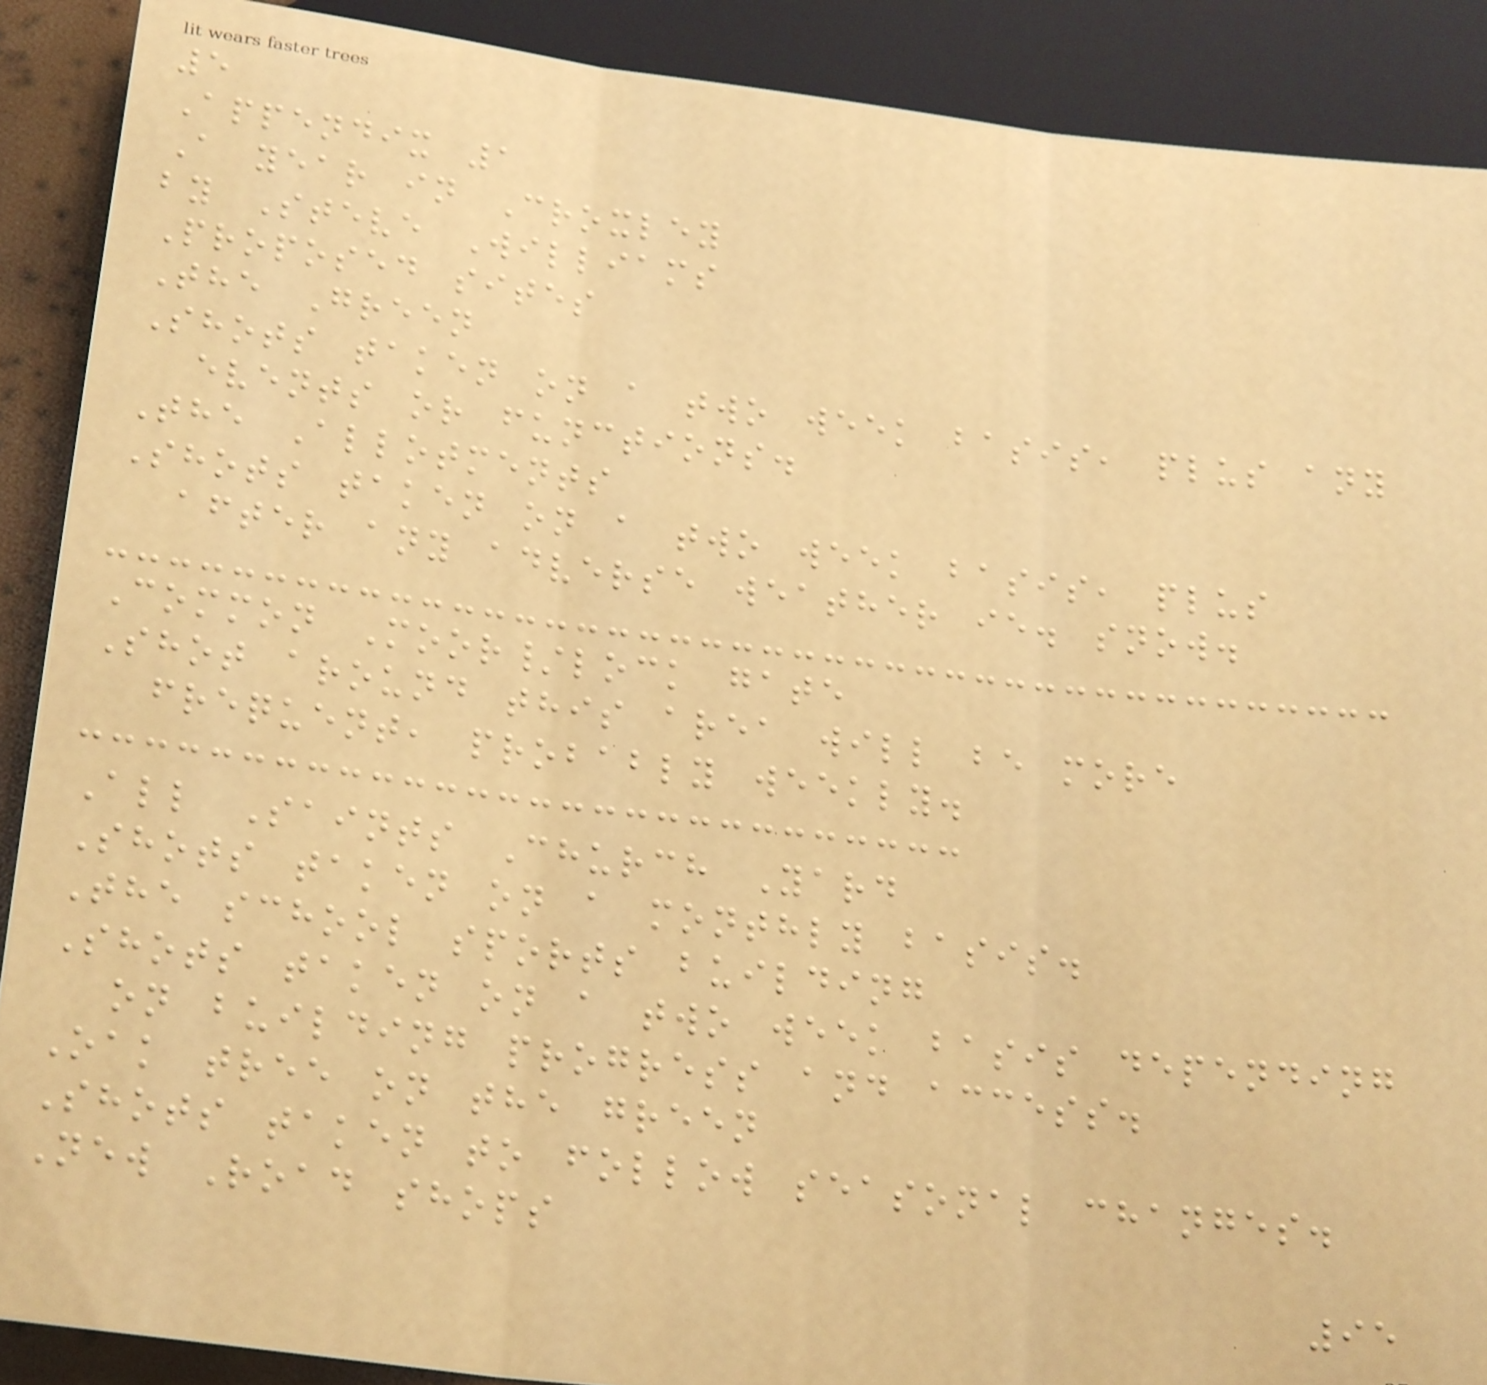5
Appendix 1
A year in Croxley
by Steve Williams
Proposed sites
The Green
Shots taken on a two week basis, plus any
events or functions.
The Allotments
Shots taken on a two week basis, plus
after any adverse weather ie. snow.
Common Moor/lock gate
Shot around this area will be more
frequent, probably weekly.
All Saints Church Yard
Shots taken on a monthly basis.
The school sports building
Shots taken on a two week basis depending
on building progress and access.
Oak tree on the green
Shots taken to follow seasonal changes.
New Road shops
95
